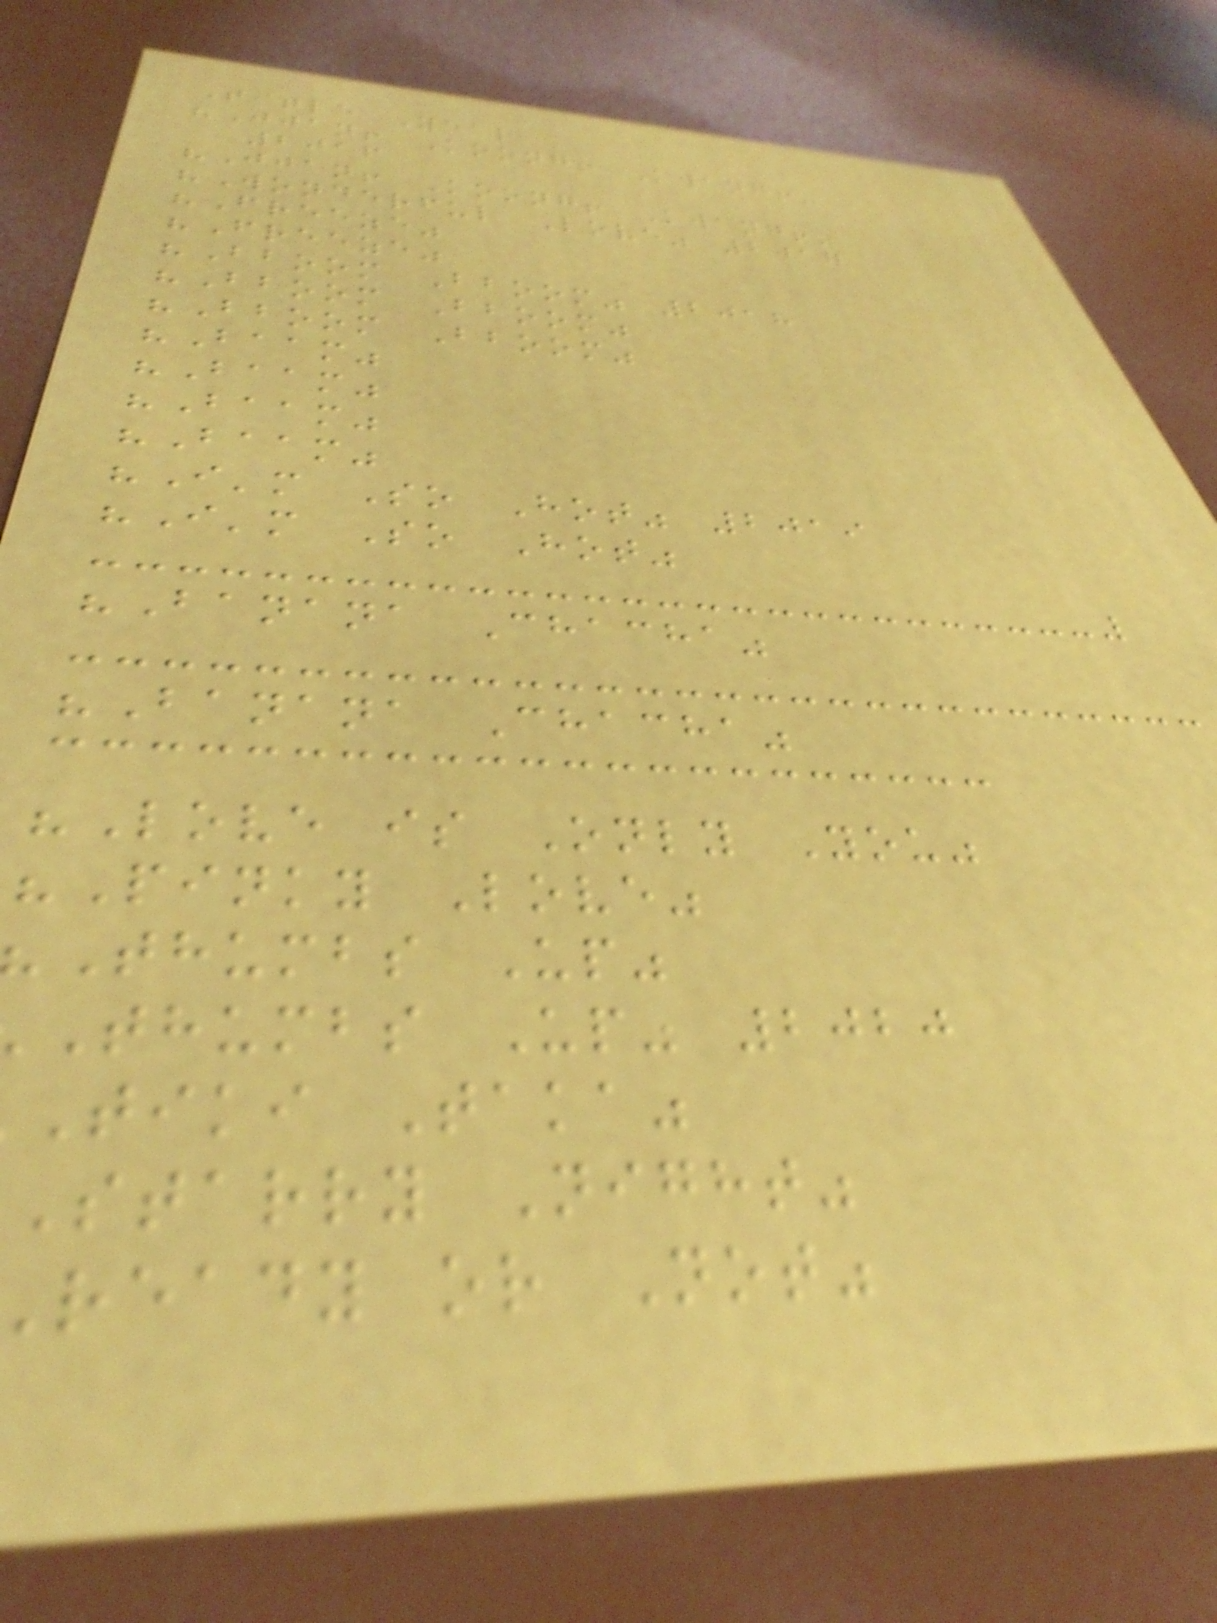Title Year
"Jjan! Koong! Kwang!"
2016
"Jjan! Koong! Kwang!"
"Wonderful Love" 2017
"Freeze"
"Freeze"
"Bboom Bboom" 2018
"Bboom Bboom"
"Bboom Bboom"
"Baam"
"Baam"
"Baam"
"Baam"
"I'm So Hot" 2019
"I'm So Hot"
"Banana Chacha"
"Banana Chacha"
"Love is Only You"
"Pinky Love"
Thumbs Up"
Thumbs Up" 2020
Tiki Taka"
Starry Night"
ready or Not"
